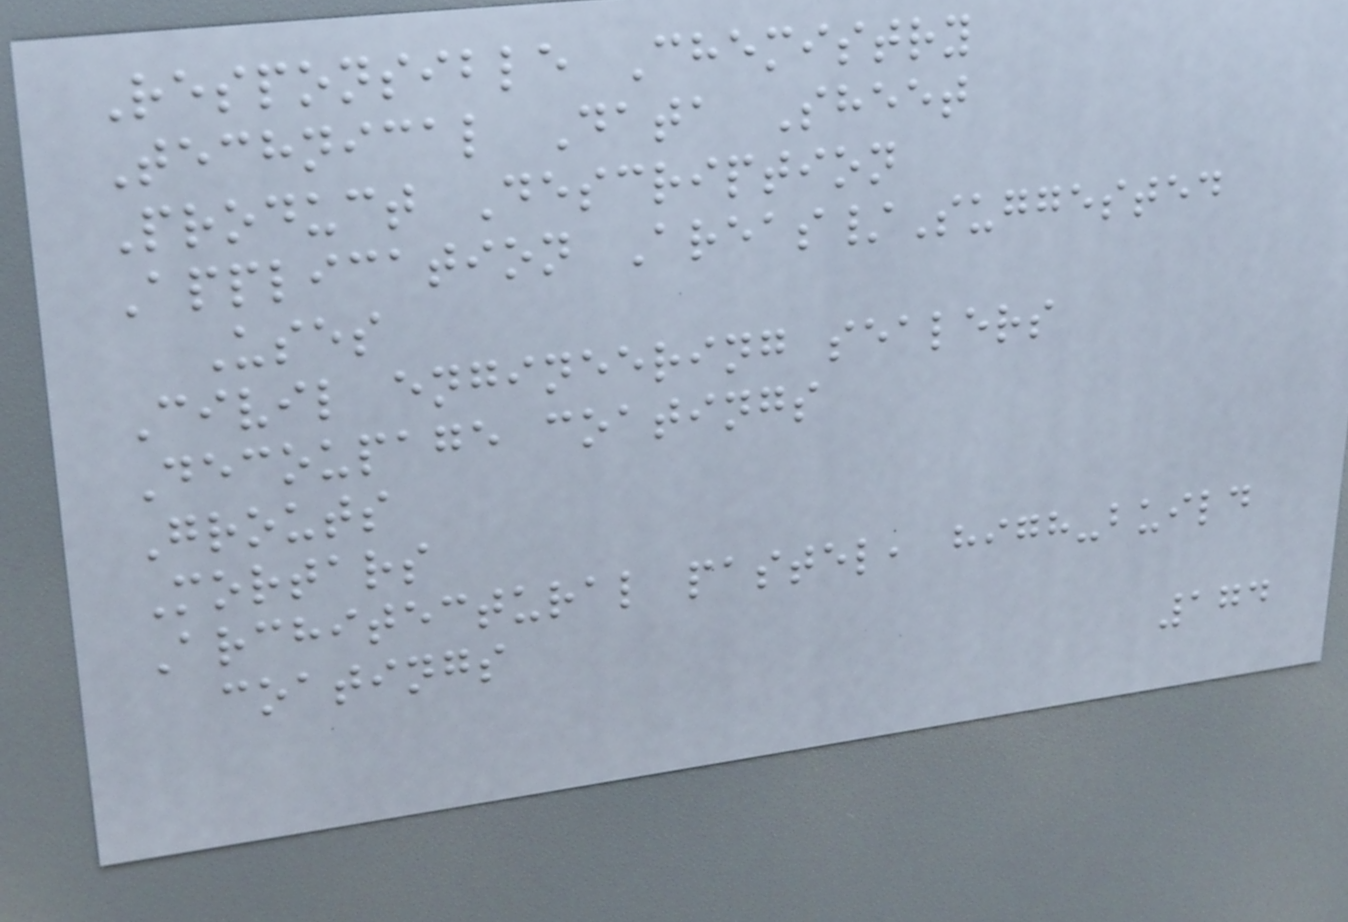Responsible Chemistry
Technical Data Sheet
Product Description
Application Areas/Suggested
Uses
Civil engineering sealers
Decoupage coatings
Grouts
Mortars
Architectural pastel, high-build
coatings
174
